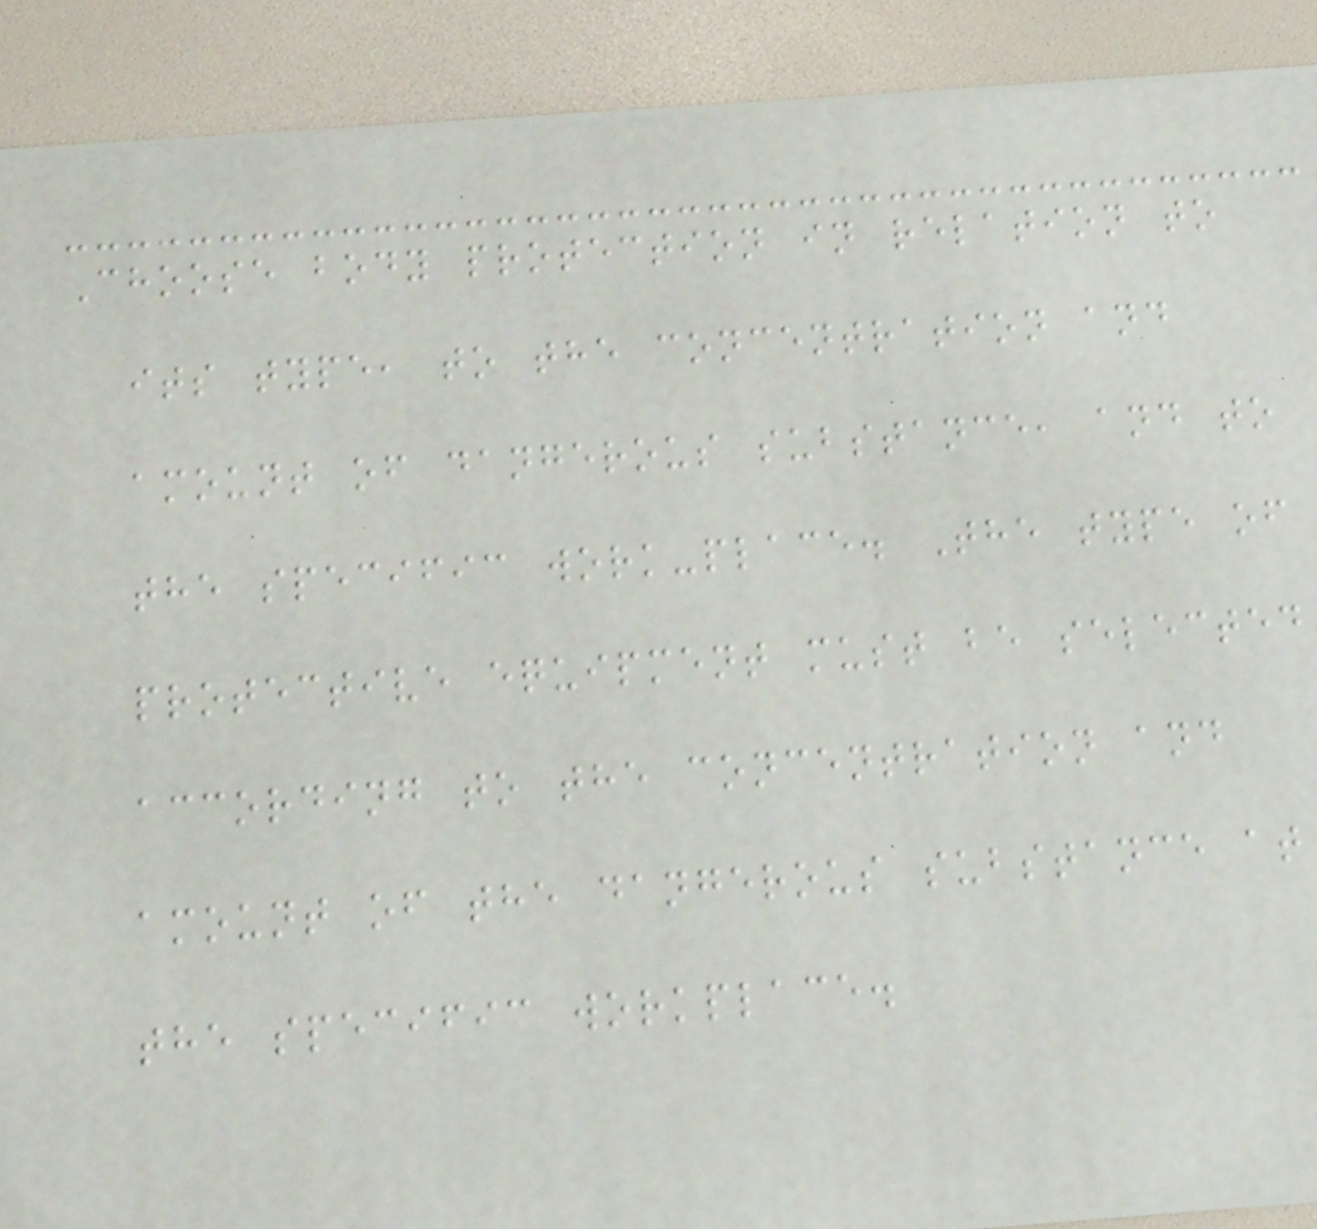Choose body protection in relation to
its type, to the concentration and
amount of dangerous substance, and to
the specific work-place. The type of
protective equipment must be selected
according to the concentration and
amount of the dangerous substance at
the specific workplace.
